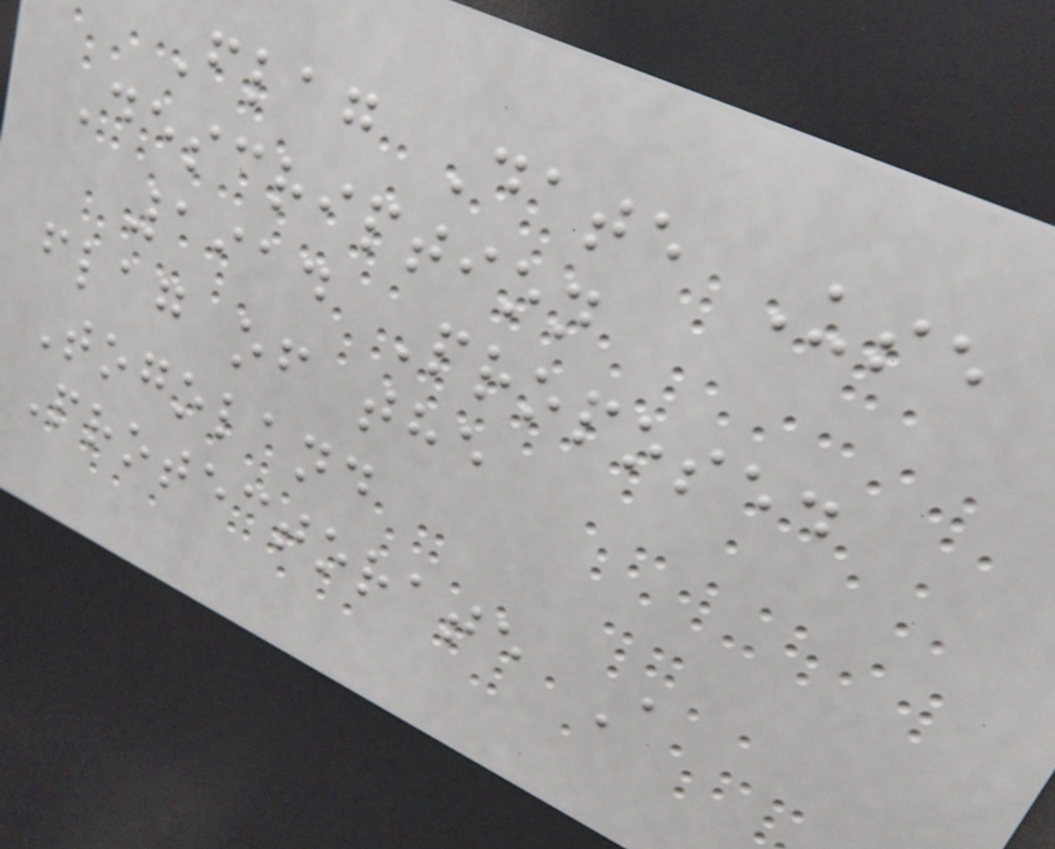Flag Date Use
Description
1914 Proposed
flag of the
Togoland
Protectorate A
